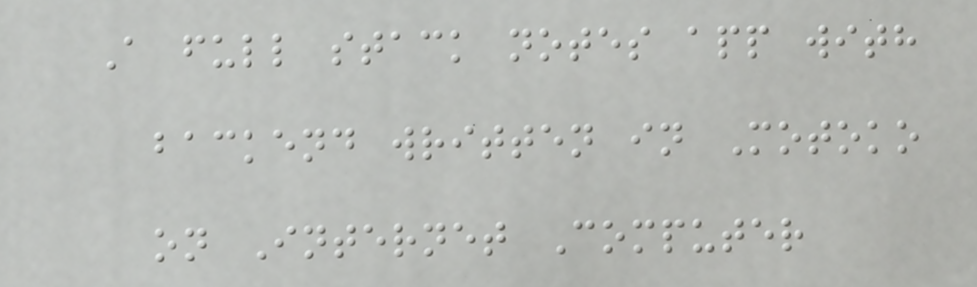A full stack notes app with
backend written in Motoko
on Internet Computer
